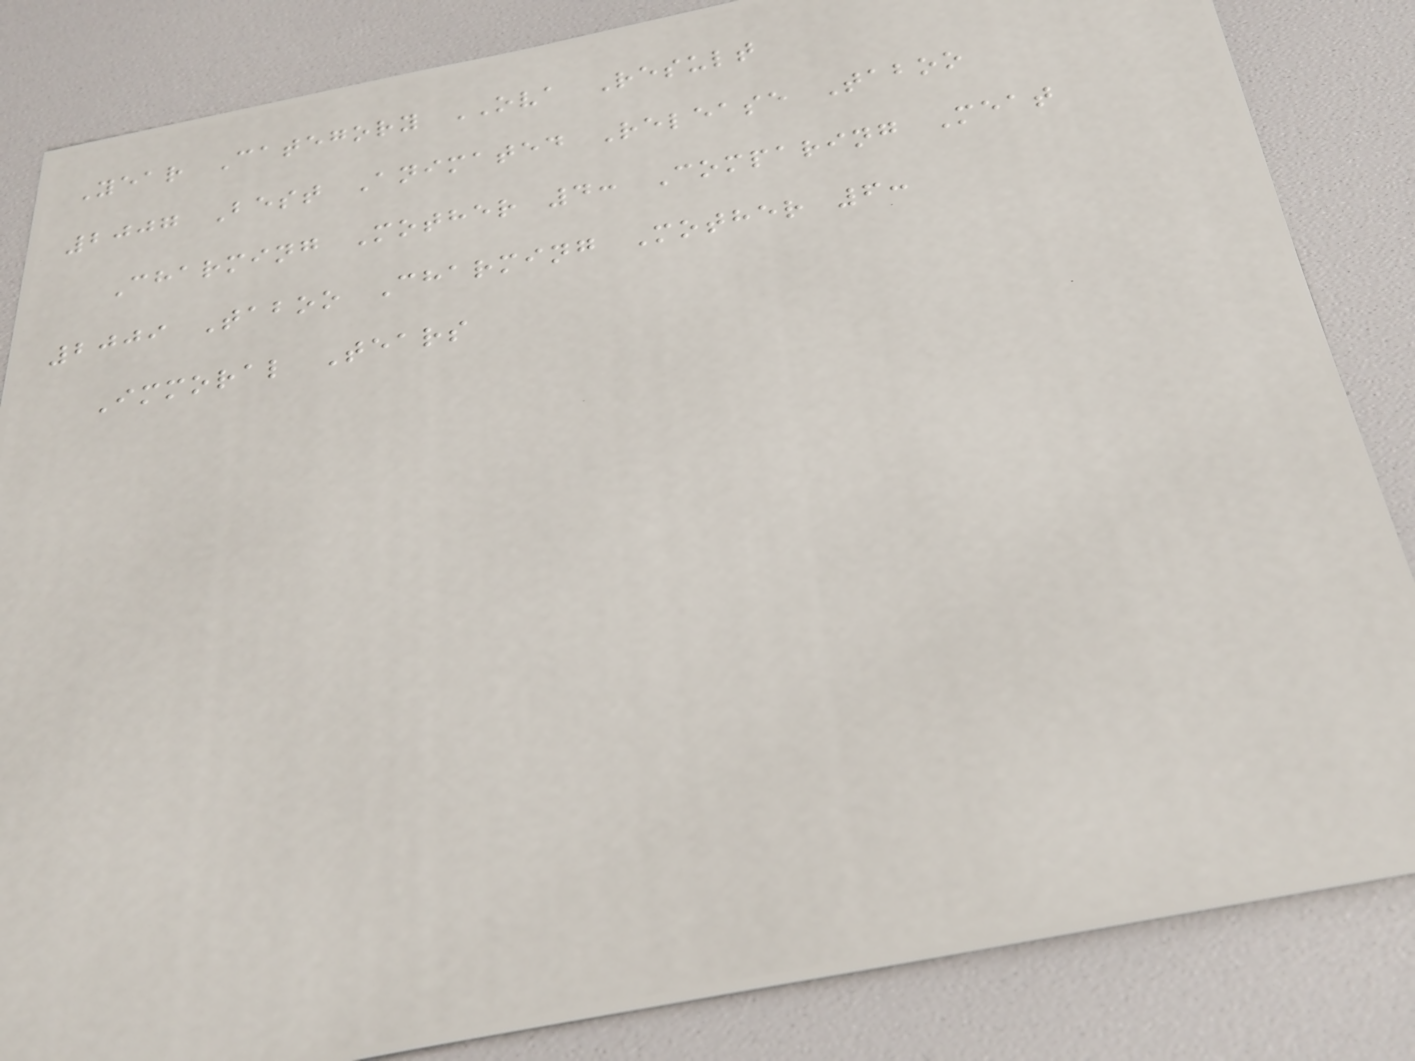Year Category OVA Result
2007 Best Animated Release Taboo
Charming Mother 4: Comparing Meat
2009 Taboo Charming Mother 6:
Immoral Tears
